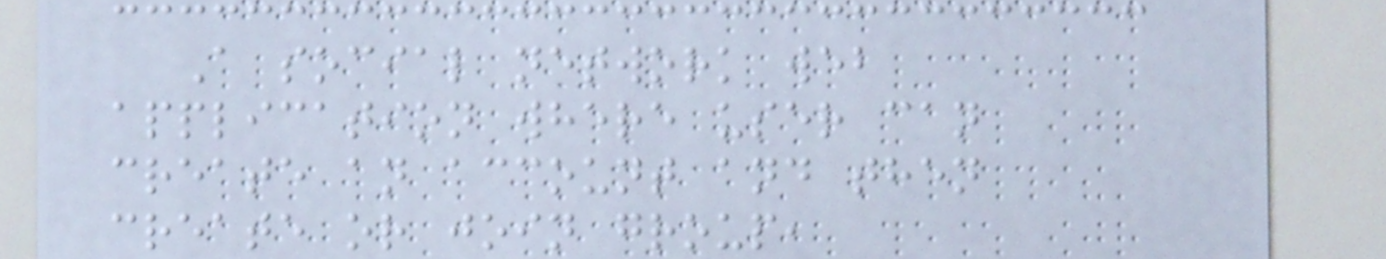A social network web
application where user can
create an account and then
create or join group,
